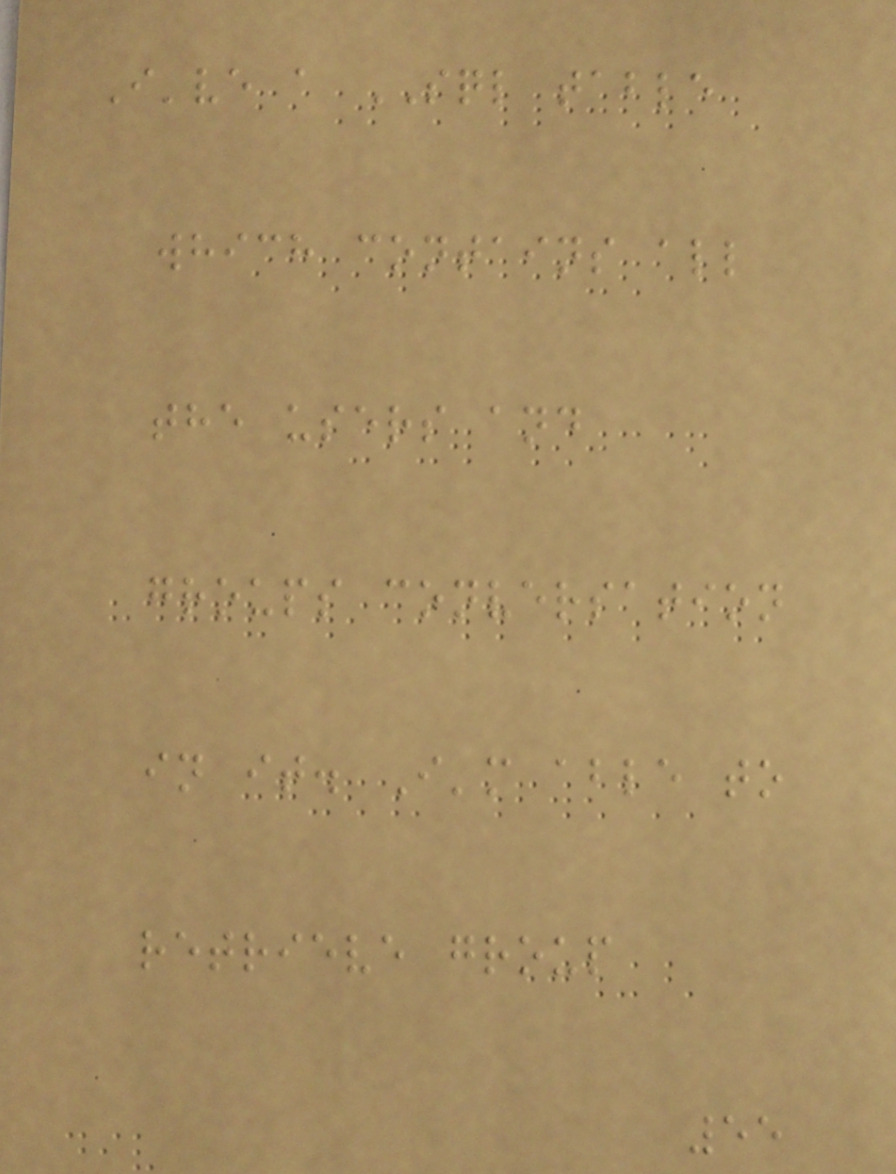I've a SQL table
which contains all
the users and
groups conversation
in it. I'm able to
retrieve group
55
